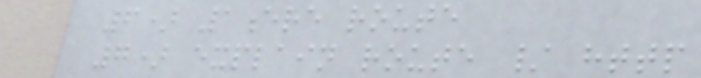6) 1ere route
7) explain route / http
